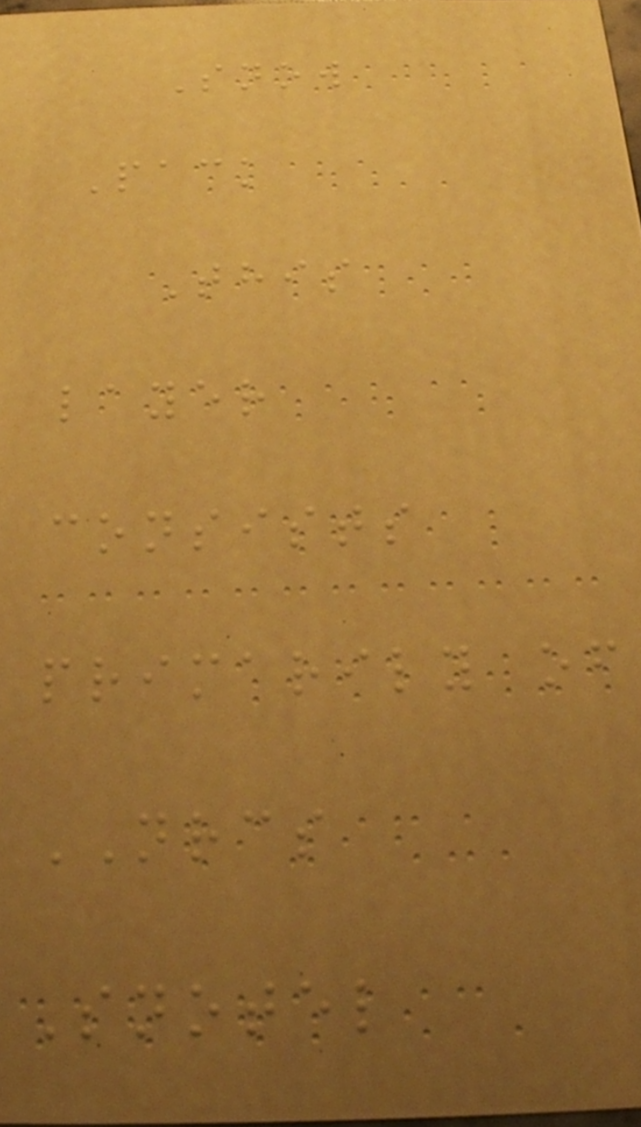Snow
Pack
This
layer
consists
primarily of
NRCS
Snotel
